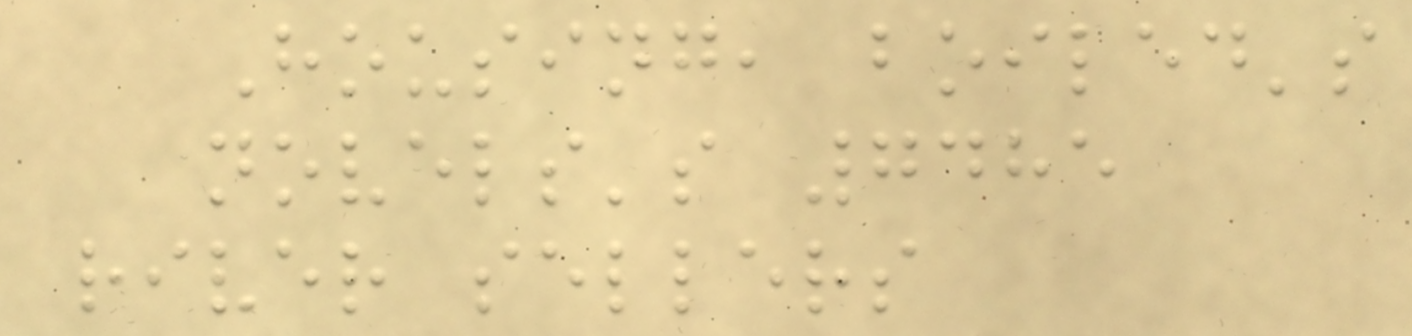Housing, boiled's
novels's 7485
river sellers
